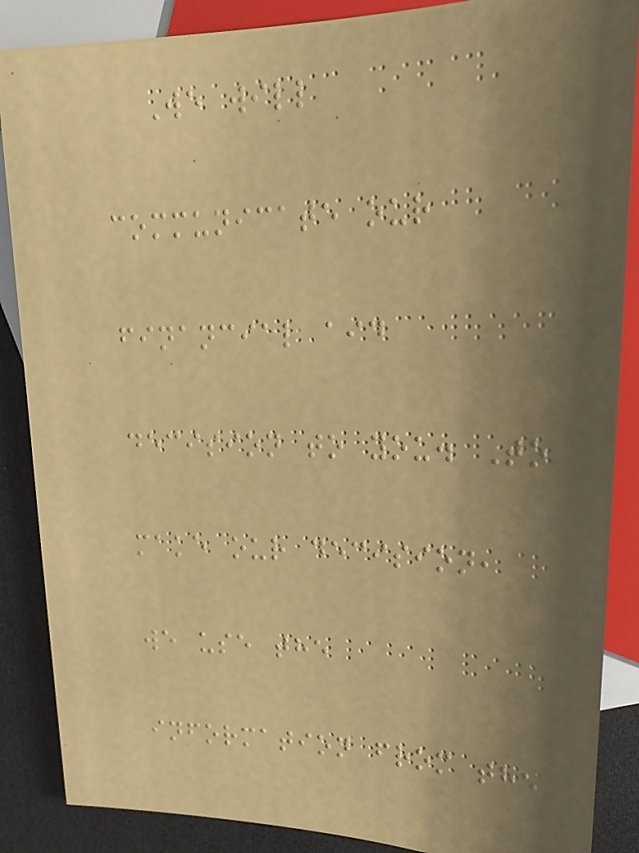We will
communicate our
financial aid
decision to you. To
make our decision,
we use the
information from the
